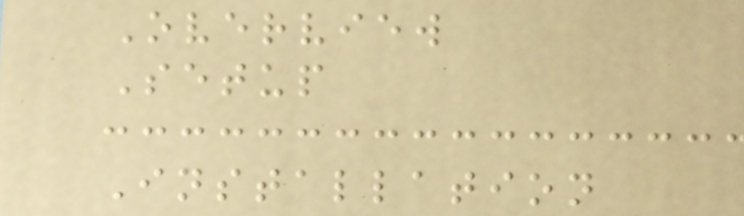Overview
Setup
Installation
